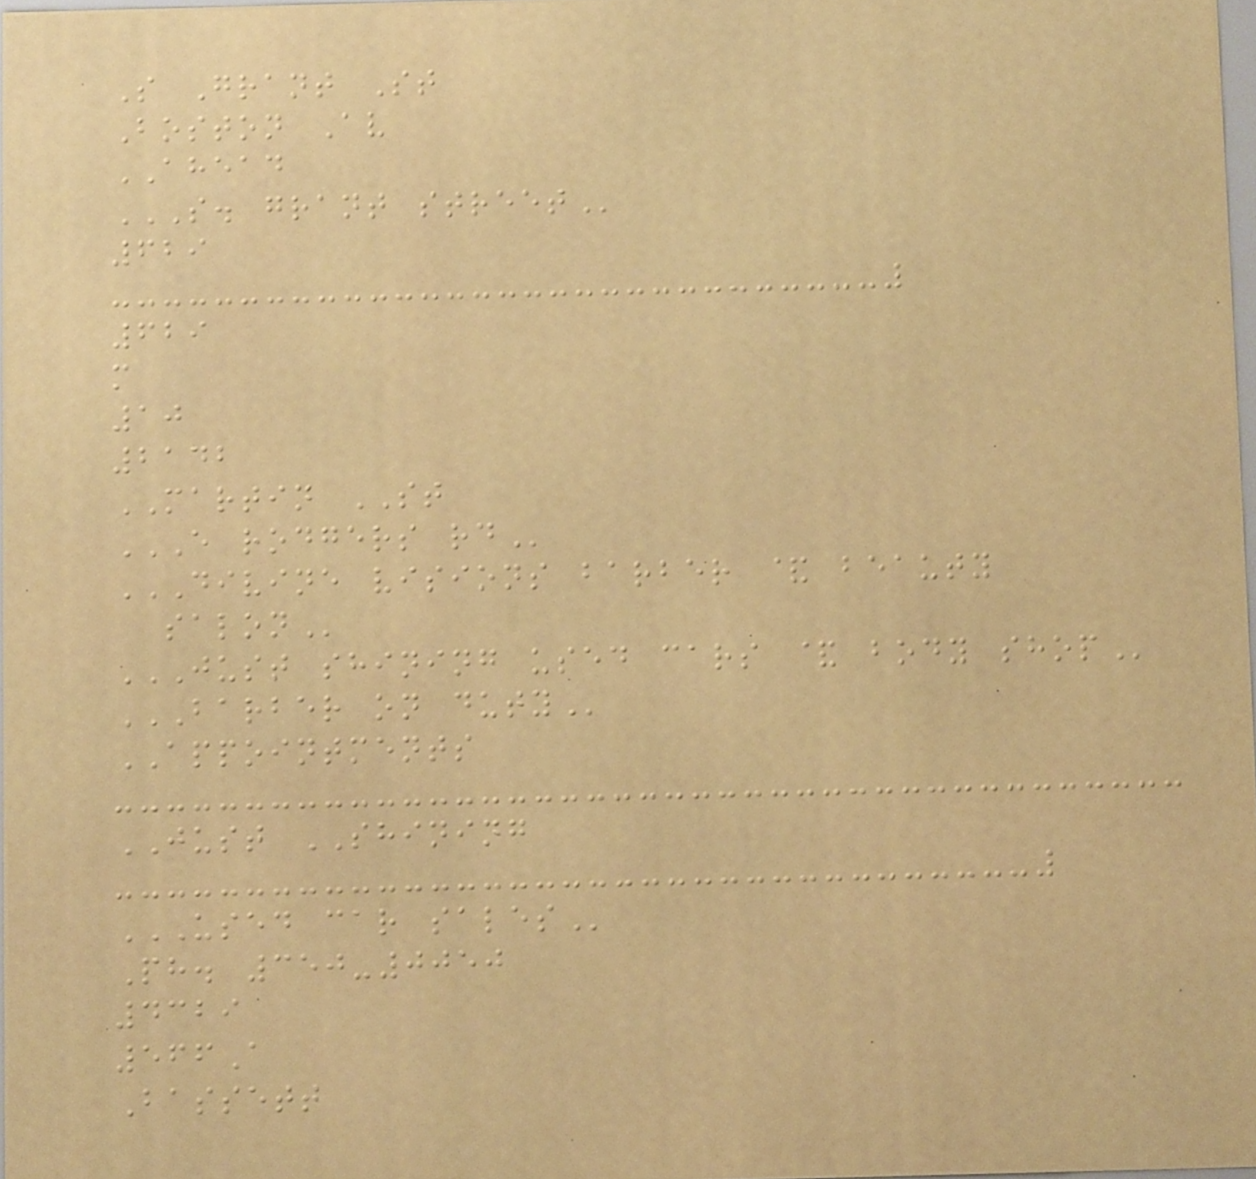S Grant St
Boston Av
AHEAD
S. GRANT STREET
629
629
m
10
2142
MARTIN ST
E RODGERS RD
DIVINE VISIONS BARBER & BEAUTY
SALON
JUST SHINING USED CARS & BODY SHOP
BARBER ON DUTY
APPOINTMENTS
JUST SHINING
USED CAR SALES
Ph. 350-0050
4329
566A
Bassett
